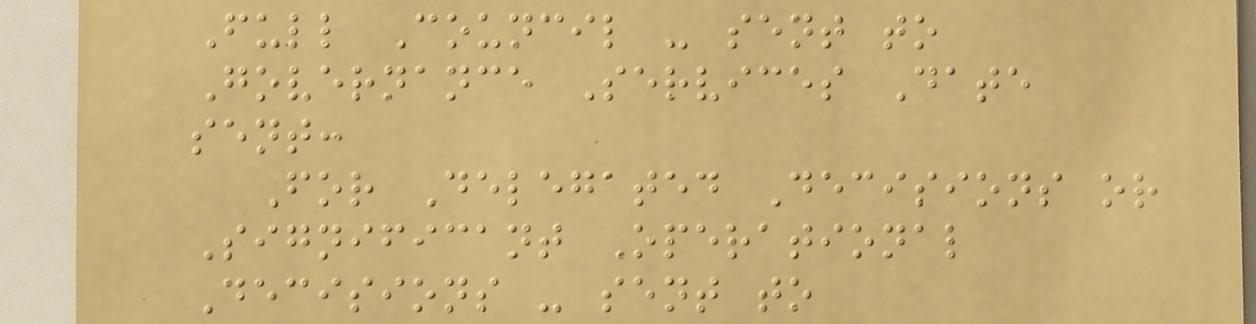Full Council - sent to
Governance Services Date
sent:
For Delegated Decisions or
Significant Operational
Decisions - sent to
